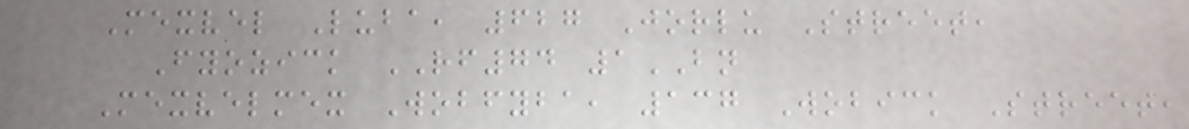Mexvel Luba, 627 Jorlu Street,
Fyozick RF74 1BN
Mexvelmex Wobfyba, 137 Wobick Street,
